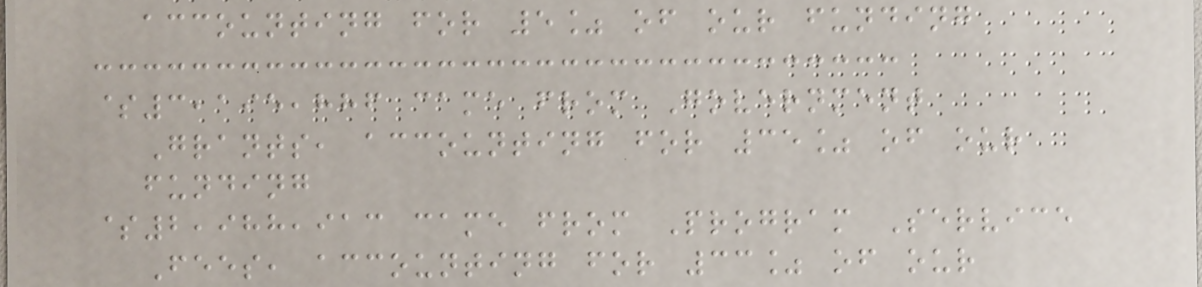accounting for 5% of our funding
$3,195,886 came from Government
Grants, accounting for 35% of our
funding
$2,988,913 came from Program Service
Fees, accounting for 33% of our
